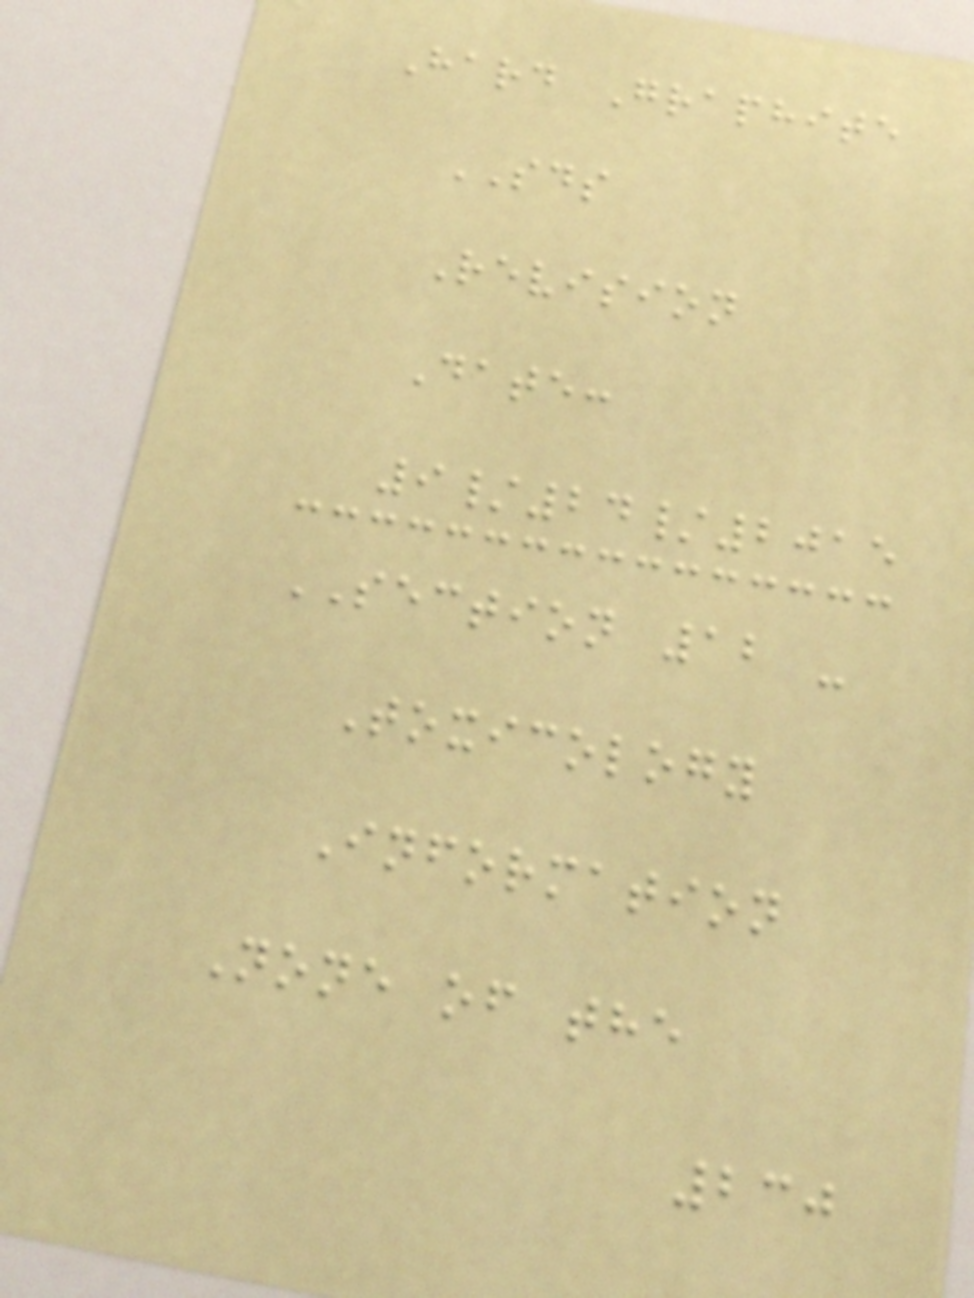Hard Graphite
SDS
Revision
Date:
9/24/2015
SECTION 12 -
Toxicology
Information
None of the
230
